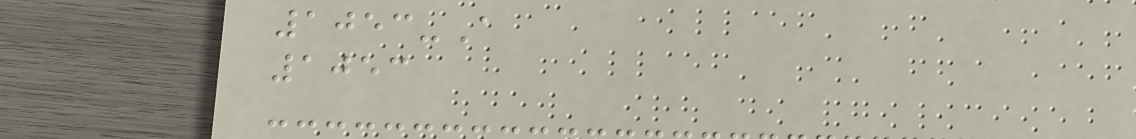1053-A
1053
